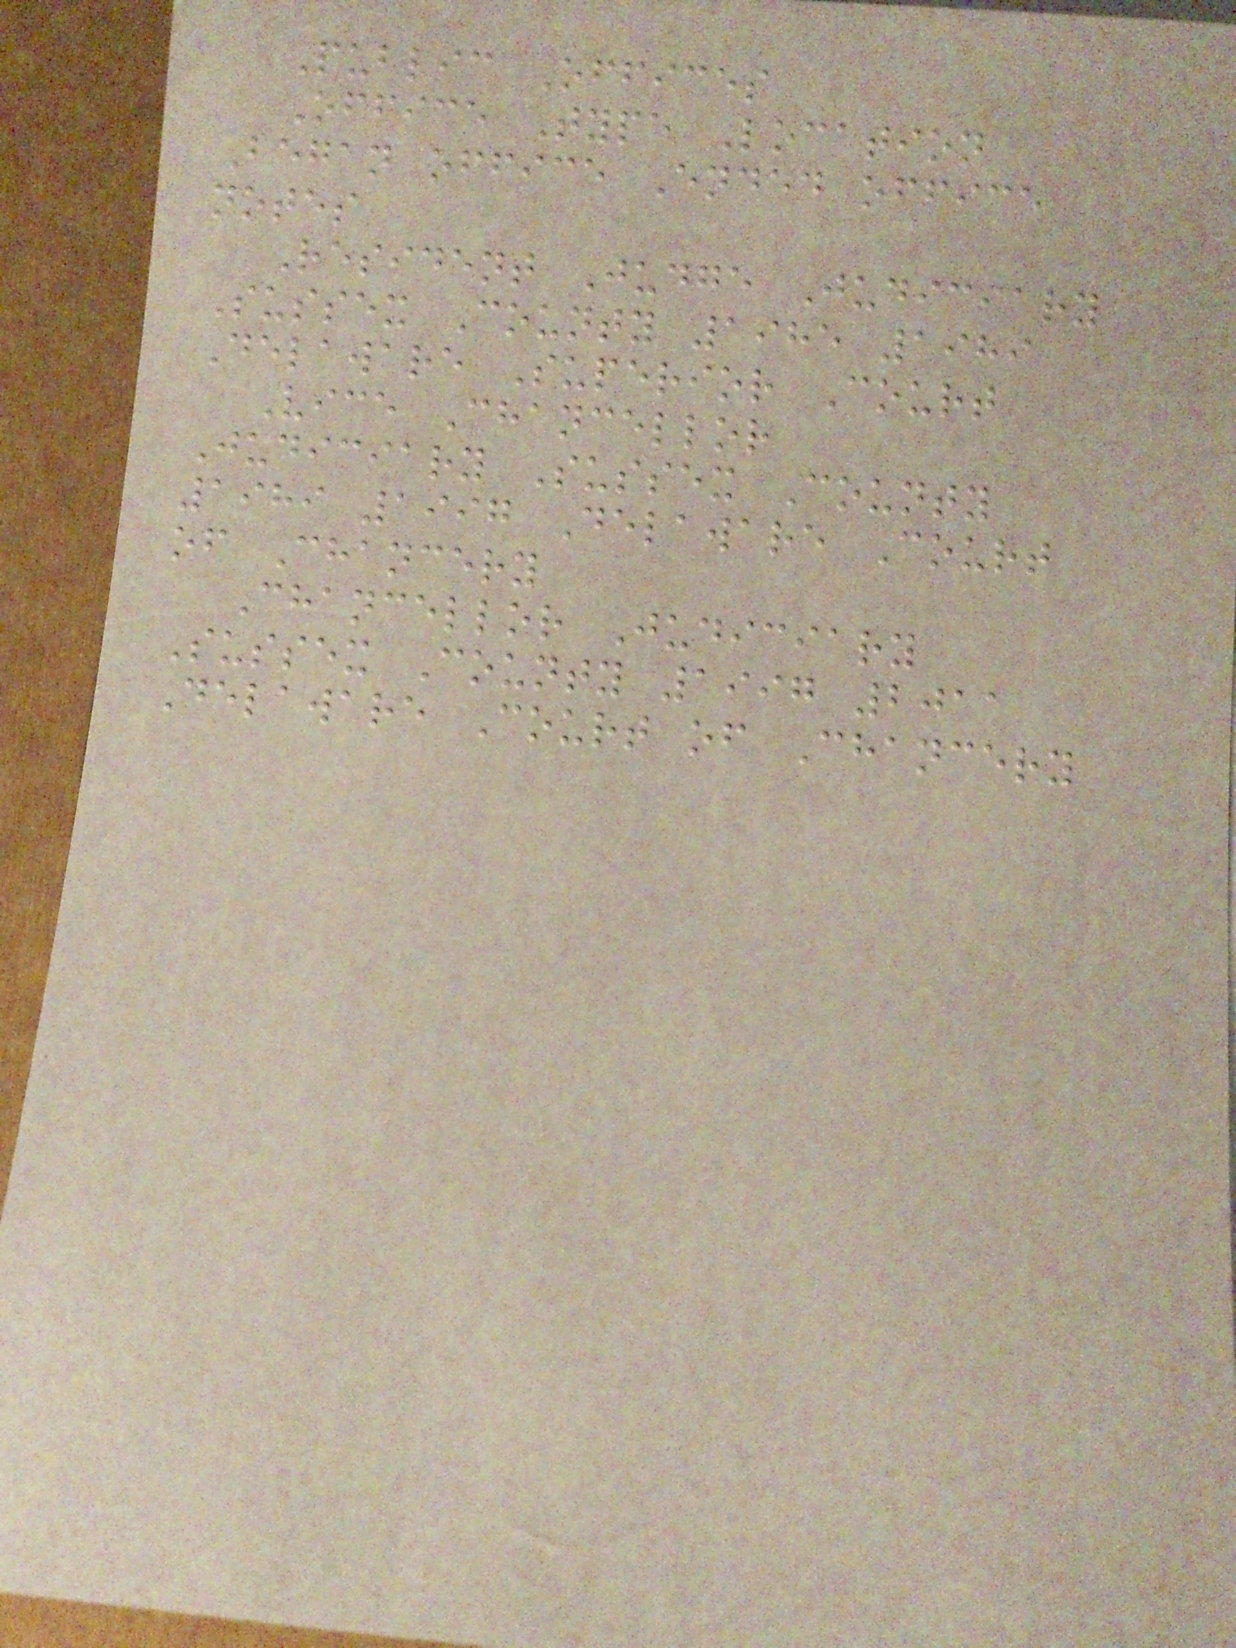Public Offices
Office Type Location
Began office Ended office
notes
Resident Judge Judiciary
Sussex County 1985 1989
Delaware Superior Court
Vice Chancellor
Judiciary Sussex County
1989 1997 Delaware Court
of Chancery
Chancellor Judiciary
Sussex County 1997 2011
Delaware Court of Chancery
